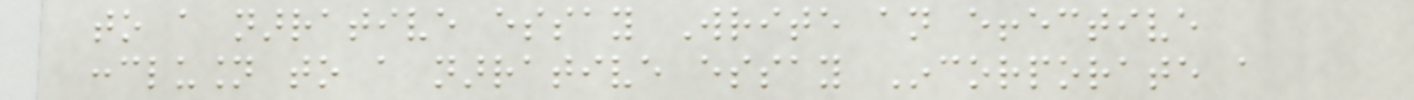to a narrative essay Write an effective
conclusion to a narrative essay Incorporate a
